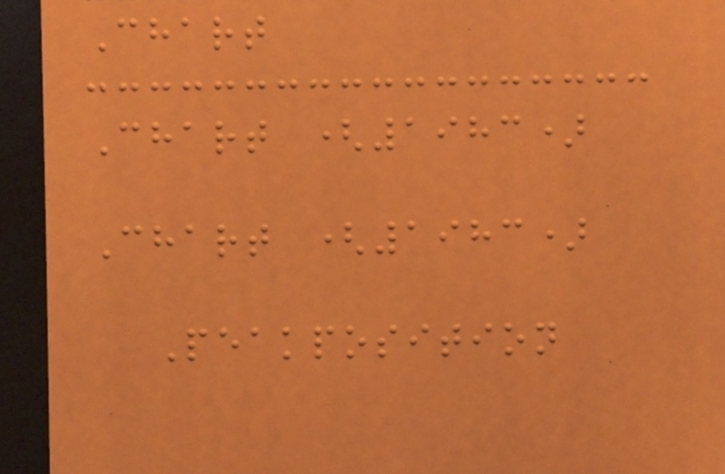Chart
Chart (1983)
Chart (1983)
Peakposition
